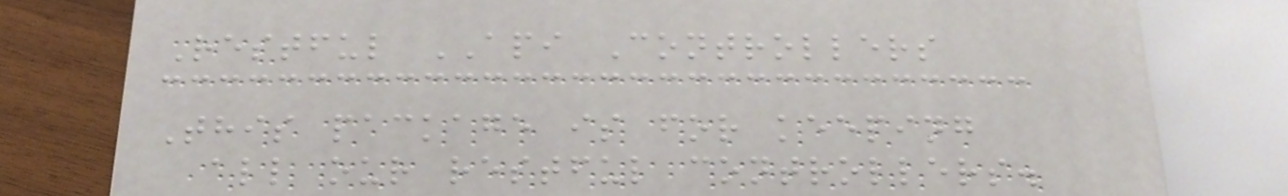Restful API Controllers
This package is for keeping
all our restful controllers.
